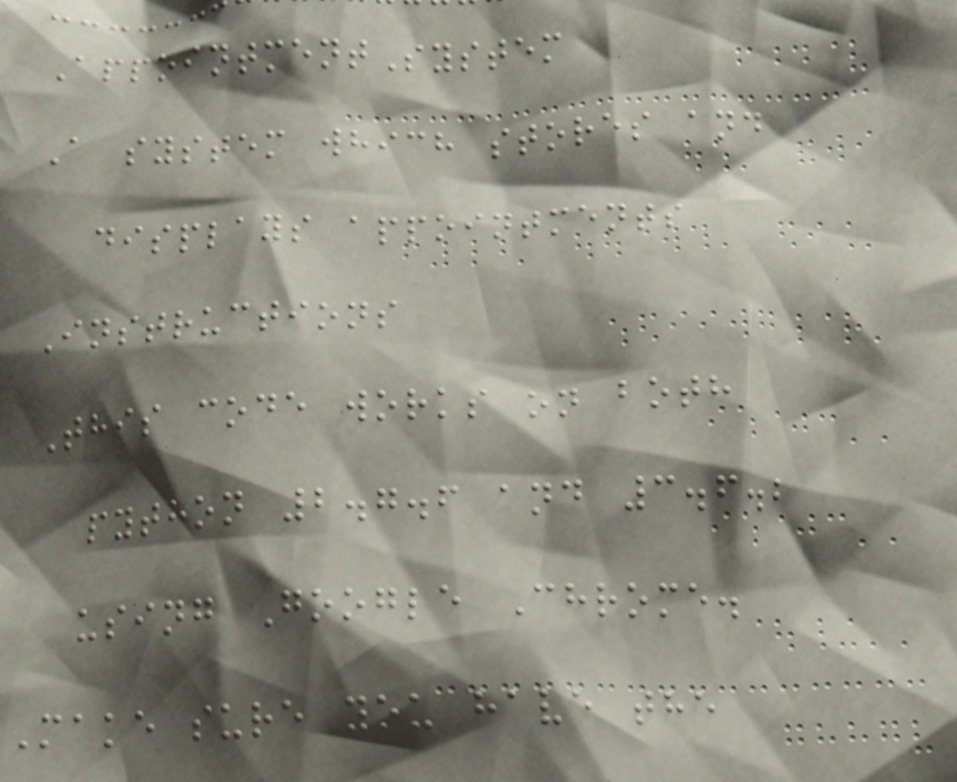AppointmentSystem
A system which stores and
displays appointments
Instructions
This code works on both
python 2.7.6 and 3.6.2
using Google Chrome.
Make sure you have the
